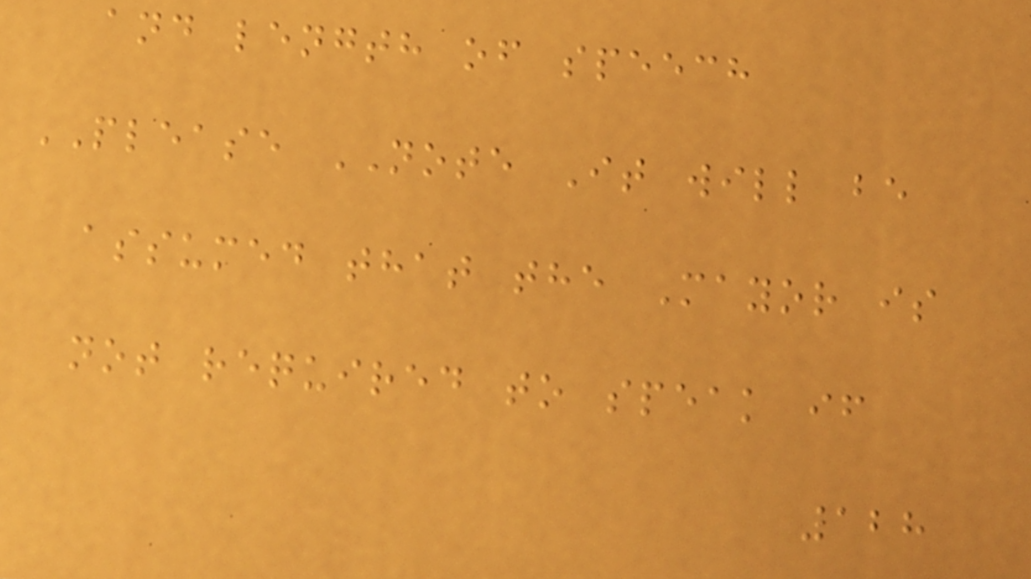and length of speech
PLEASE NOTE It will be
assumed that the Mayor is
not required to speak if
128
